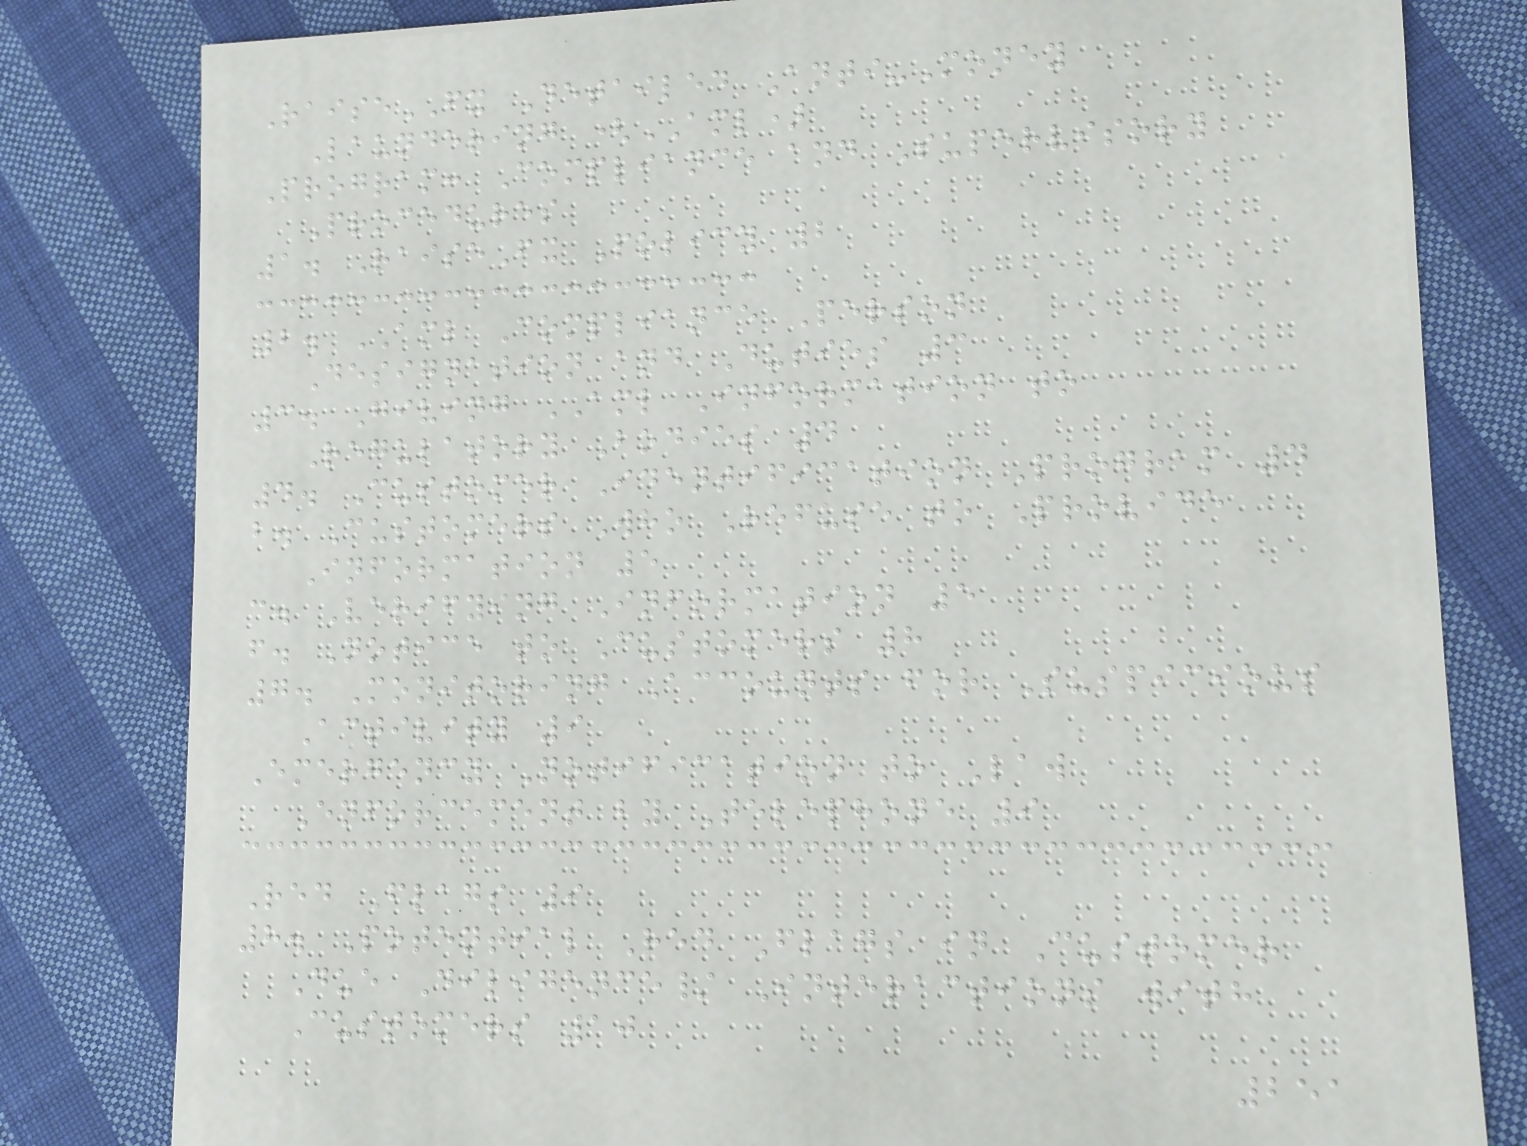RaiseFX Detailed Anti-Money
Laundering (AML)
Program: Compliance and Supervisory
Procedures
1. RaiseFx Policy 2
2. AML Compliance Person
Designation and Duties 3
3. Giving AML Information to
Regulatory Bodies 4
4. Customer Identification Program 4
b. Customers Who Refuse to Provide
Information 5
c. Verifying Information 5
f. Notice to Customers 8
7. Monitoring Accounts for Suspicious
Activity 9
Emergency Notification to Law
Enforcement by Telephone 9
Red Flags 9
8. Potential Red Flags in Customer
Due Diligence/ Interactions with
Customers 10
251
